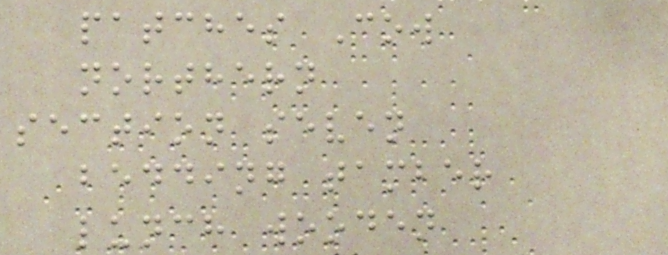patches Cow
northern
section seven
bedding tamber
lunch wooden
